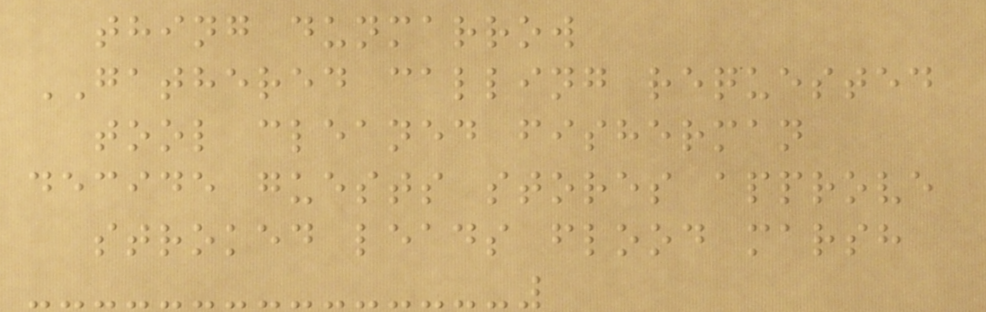thing dunmarrow
GATHERED calling requested
tool cleaned fisherman
decide guests stores approve
stroked leads flood marsh
